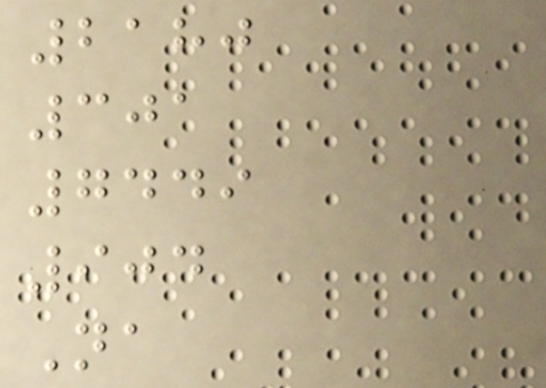2180
301
7449
904
Na
